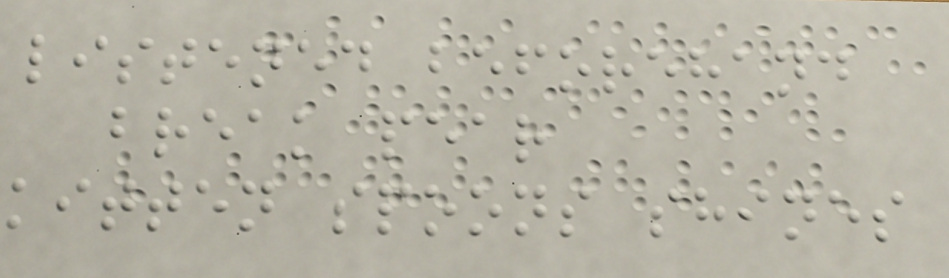listened beforehand
break pear
kitten spoons shines
